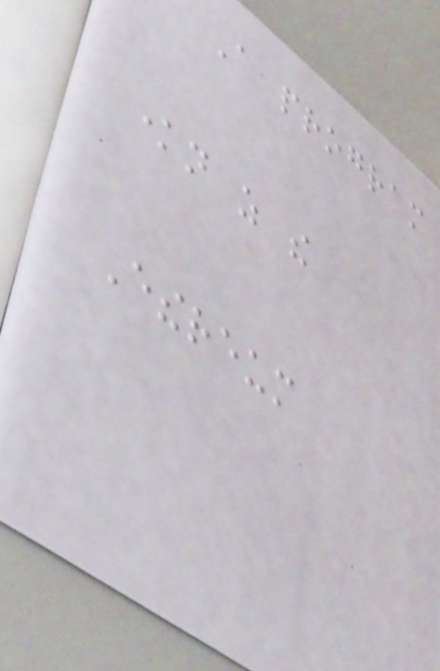A program
known as the
Ethereum
